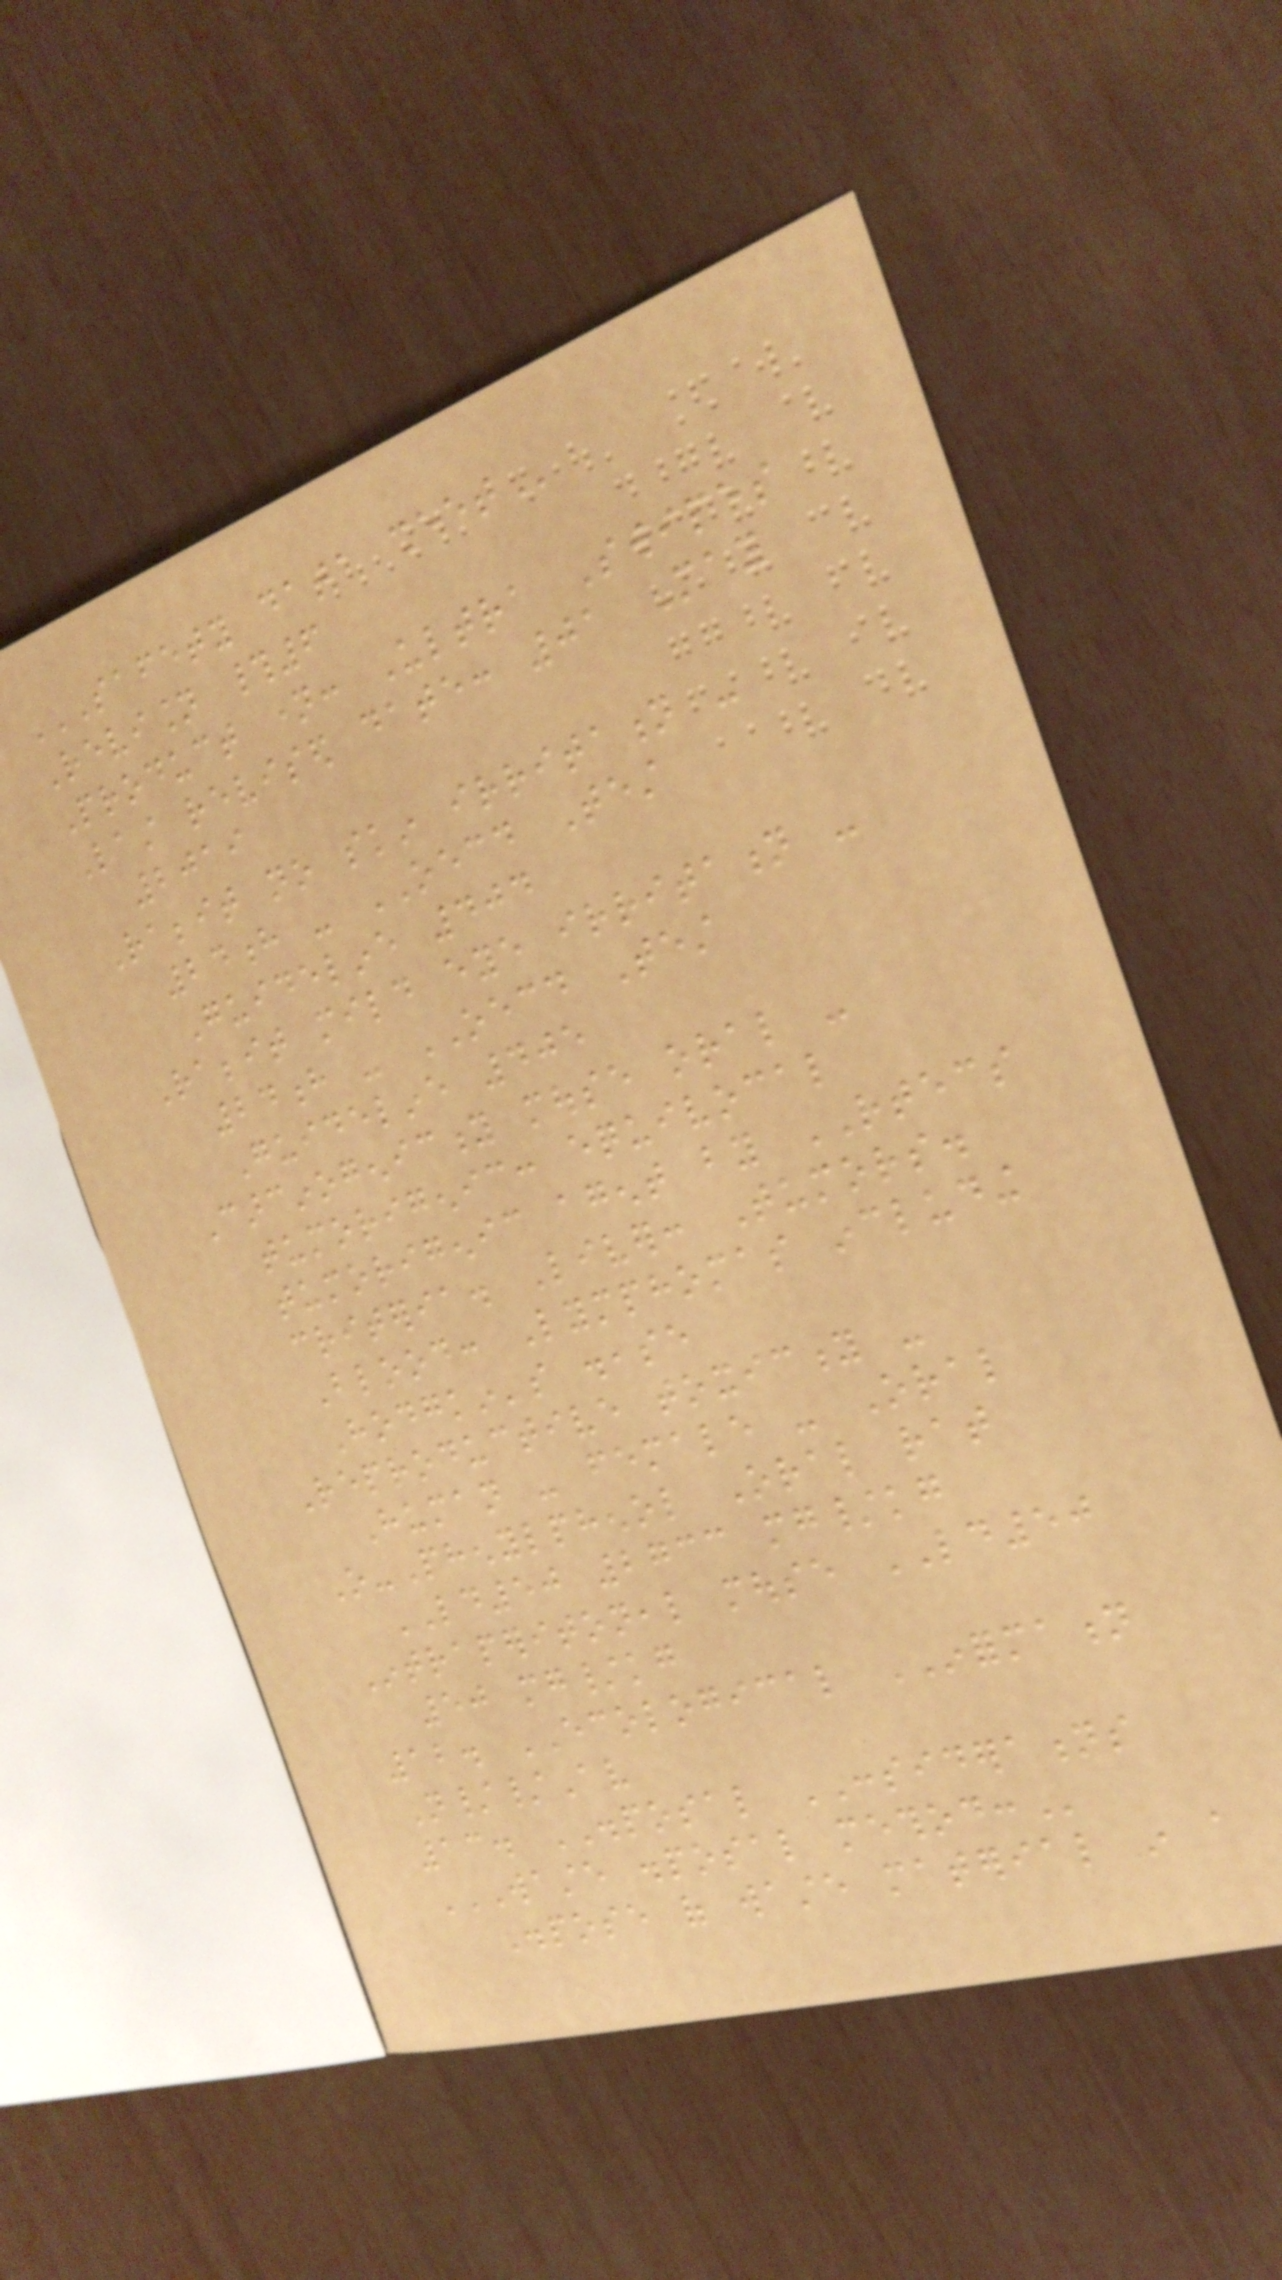SAFETY DATA SHEET
Revision #6
Product name: Ultra Swipes
Last revised date: 01 May
2019
Rabbit no skin irritation -
24h - OECD Test
Guideline 404
Rabbit mild eye irritation -
24h - OECD Test
Guideline 405
Carcinogenicity mouse oral -
tumorigenic: equivocal
tumorigenic agent by RTECS
criteria. Liver: Tumors.
Blood: Lymphomas including
Hodgkin's disease
Reproductive toxicity -
Human - female - Oral
O-Phenylphenol Oral rat
LD50 2733 mg/kg
Intraperitoneal mouse LD50
50 mg/kg
12. ECOLOGICAL INFORMATION
N//Av
13. DISPOSAL CONSIDERATIONS
WASTE DISPOSAL METHOD:
Dispose of waste material in a
